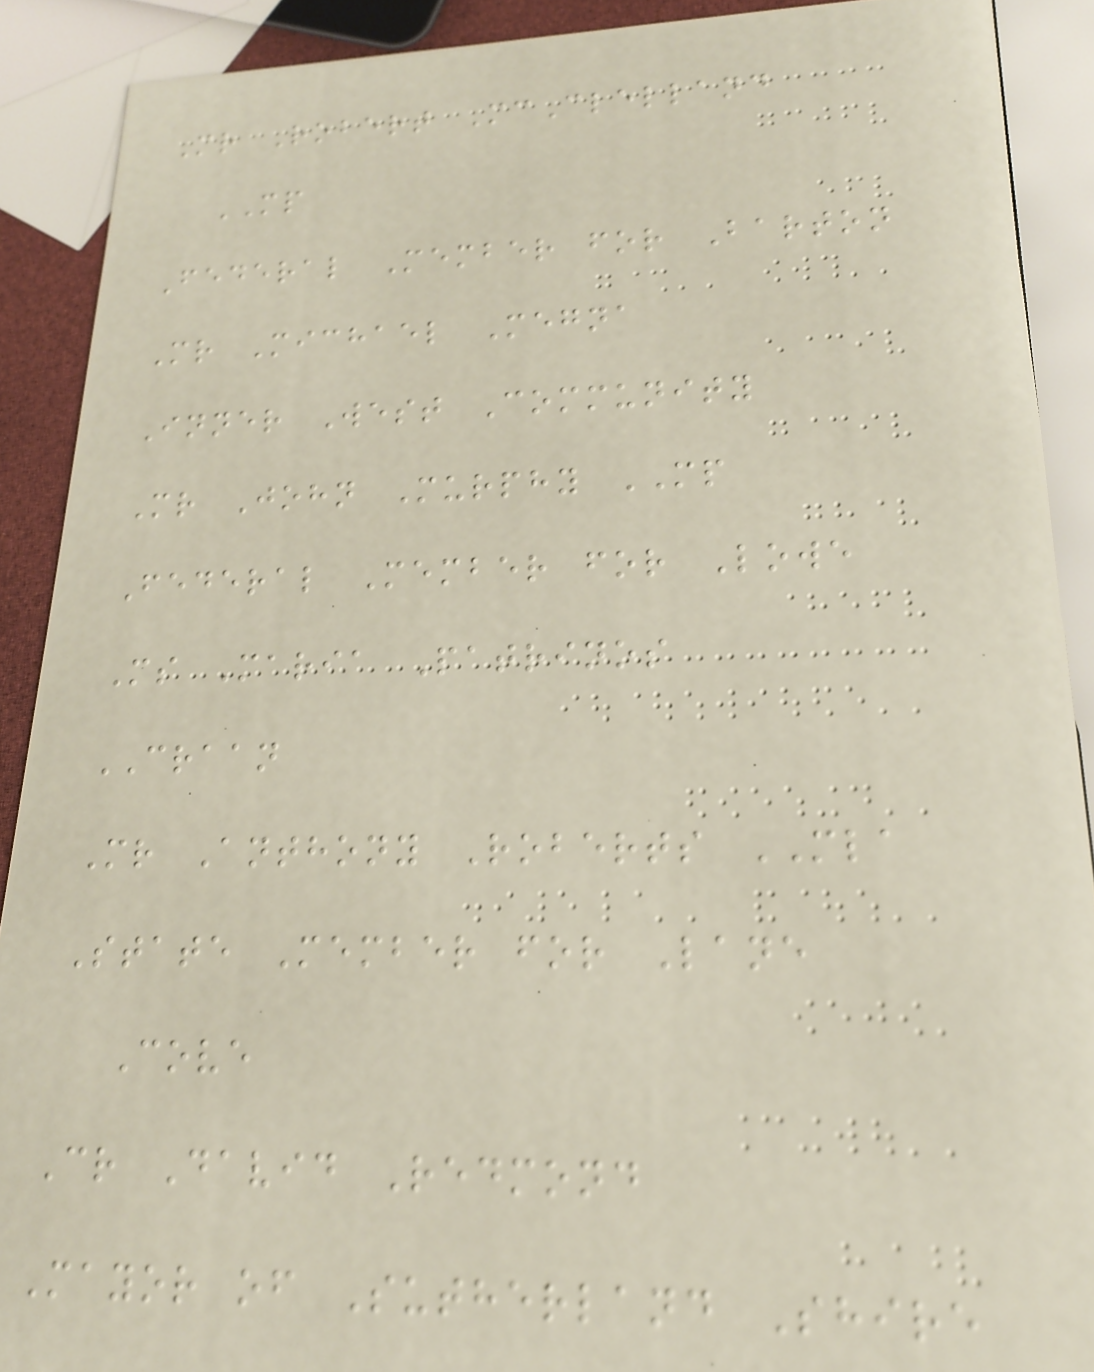Mr Robert McClelland
MP
Federal Member for Barton
Mr Michael Megna
Inner West Community
Mr John Murphy MP
Federal Member for Lowe
Ms Maria Patrinos
CRAAN
Mr Anthony Roberts MLA
State Member for Lane
Cove
Cr David Redmond
Mayor of Sutherland Shire
